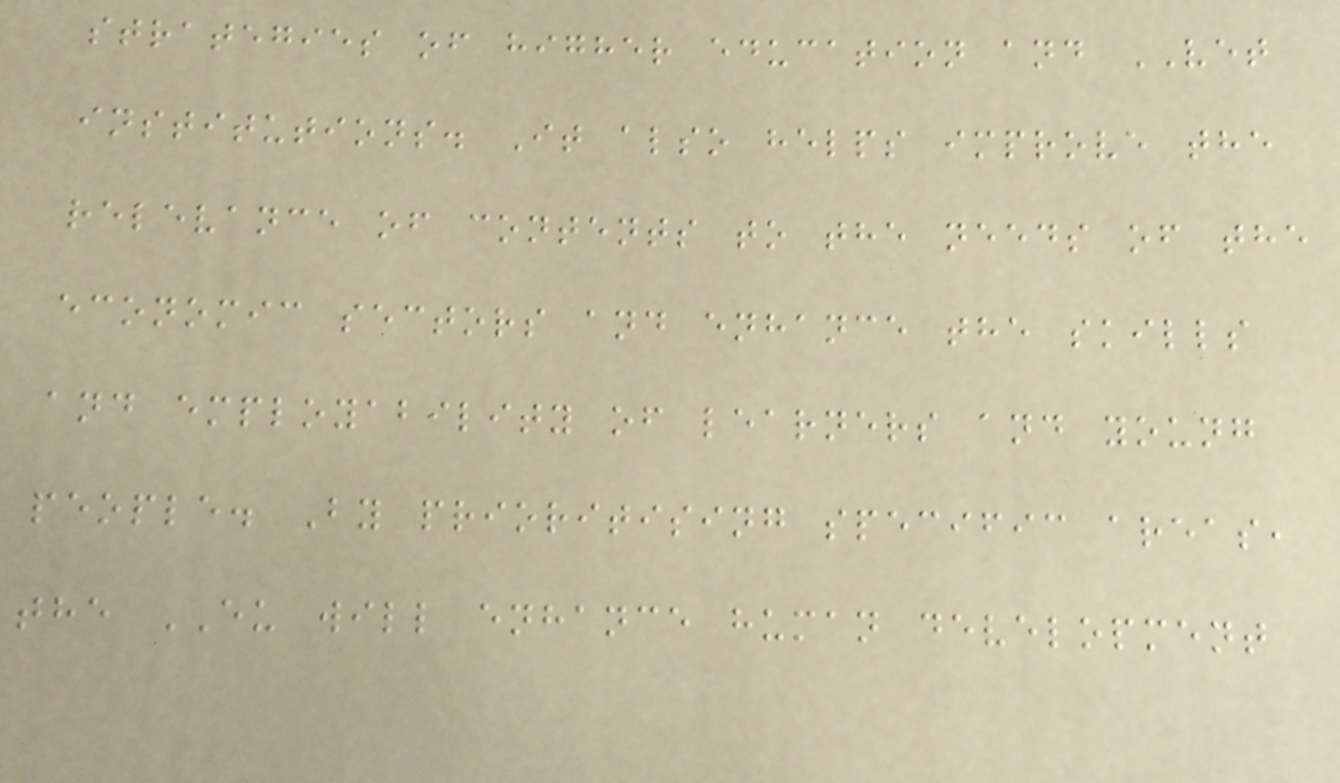strategies of higher education and VET
institutions. It also helps improve the
relevance of contents to the needs of the
economic sectors and enhance the skills
and employability of learners and young
people. By prioritising specific areas,
the EU will enhance human development
